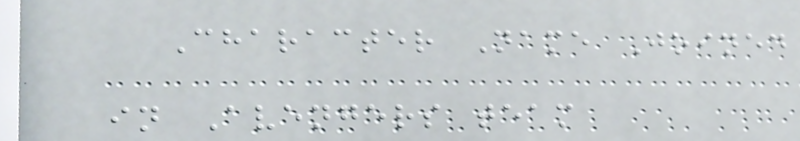Character Name Joined
in Avengers team
